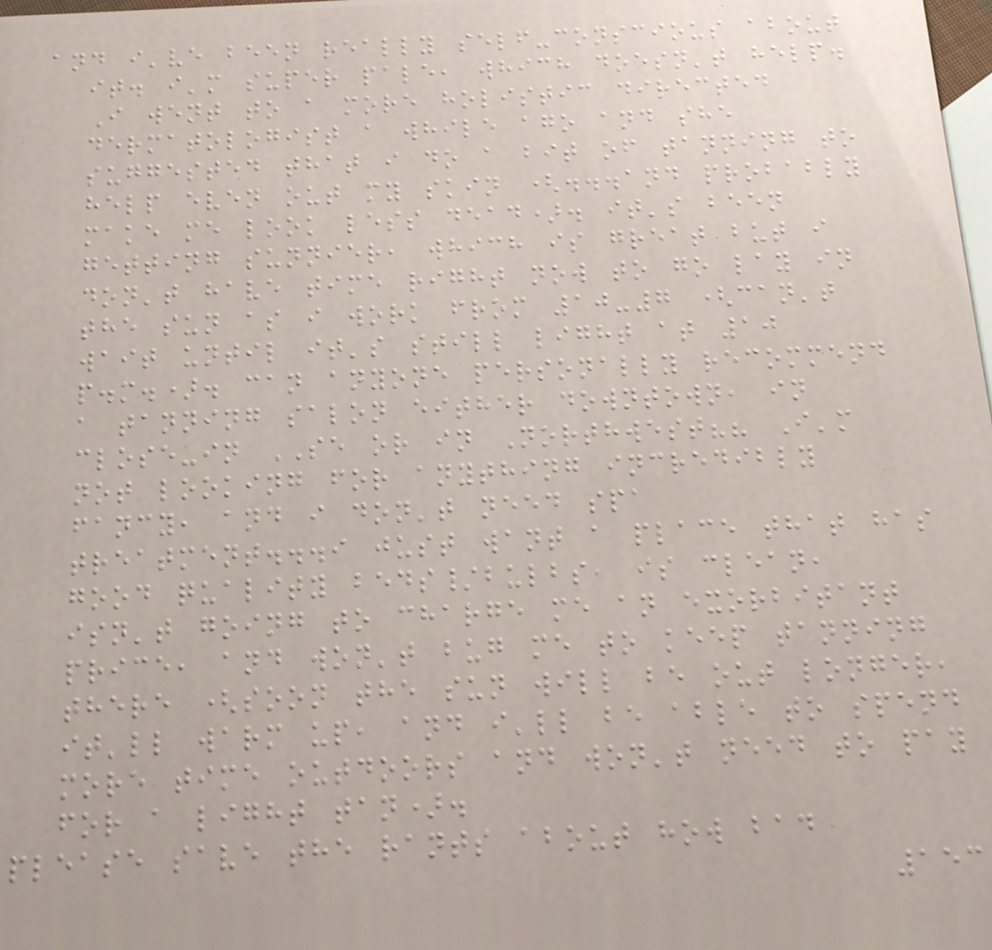and i've been really self-conscious about
it. i'm super pale, which doesn't help.
I went to a more holistic directed
dermatologist a while ago and she
suggested that i do a bit of tanning to
help even out my skin (...and probably
make me look less dead). it's been
getting sunnier, which is great but i
don't have time right now to go lay in
the sun as i work from 10-7 (can't
wait until it's still light at 10
p.m.). can anyone personally recommend
a tanning salon either downtown, in
close-in SE or in Northwest?? I'm
not looking for anything incredibly
fancy, and i don't need spa
treatment...i just want a place that has
good quality beds/bulbs, is clean,
isn't going to charge me an exorbitant
price, and won't bug me to keep tanning
there (soon the sun will be out longer,
it'll warm up, and i'll be able to spend
more time outdoors and won't need to pay
for a light tan).
please save the rants about how bad
153
